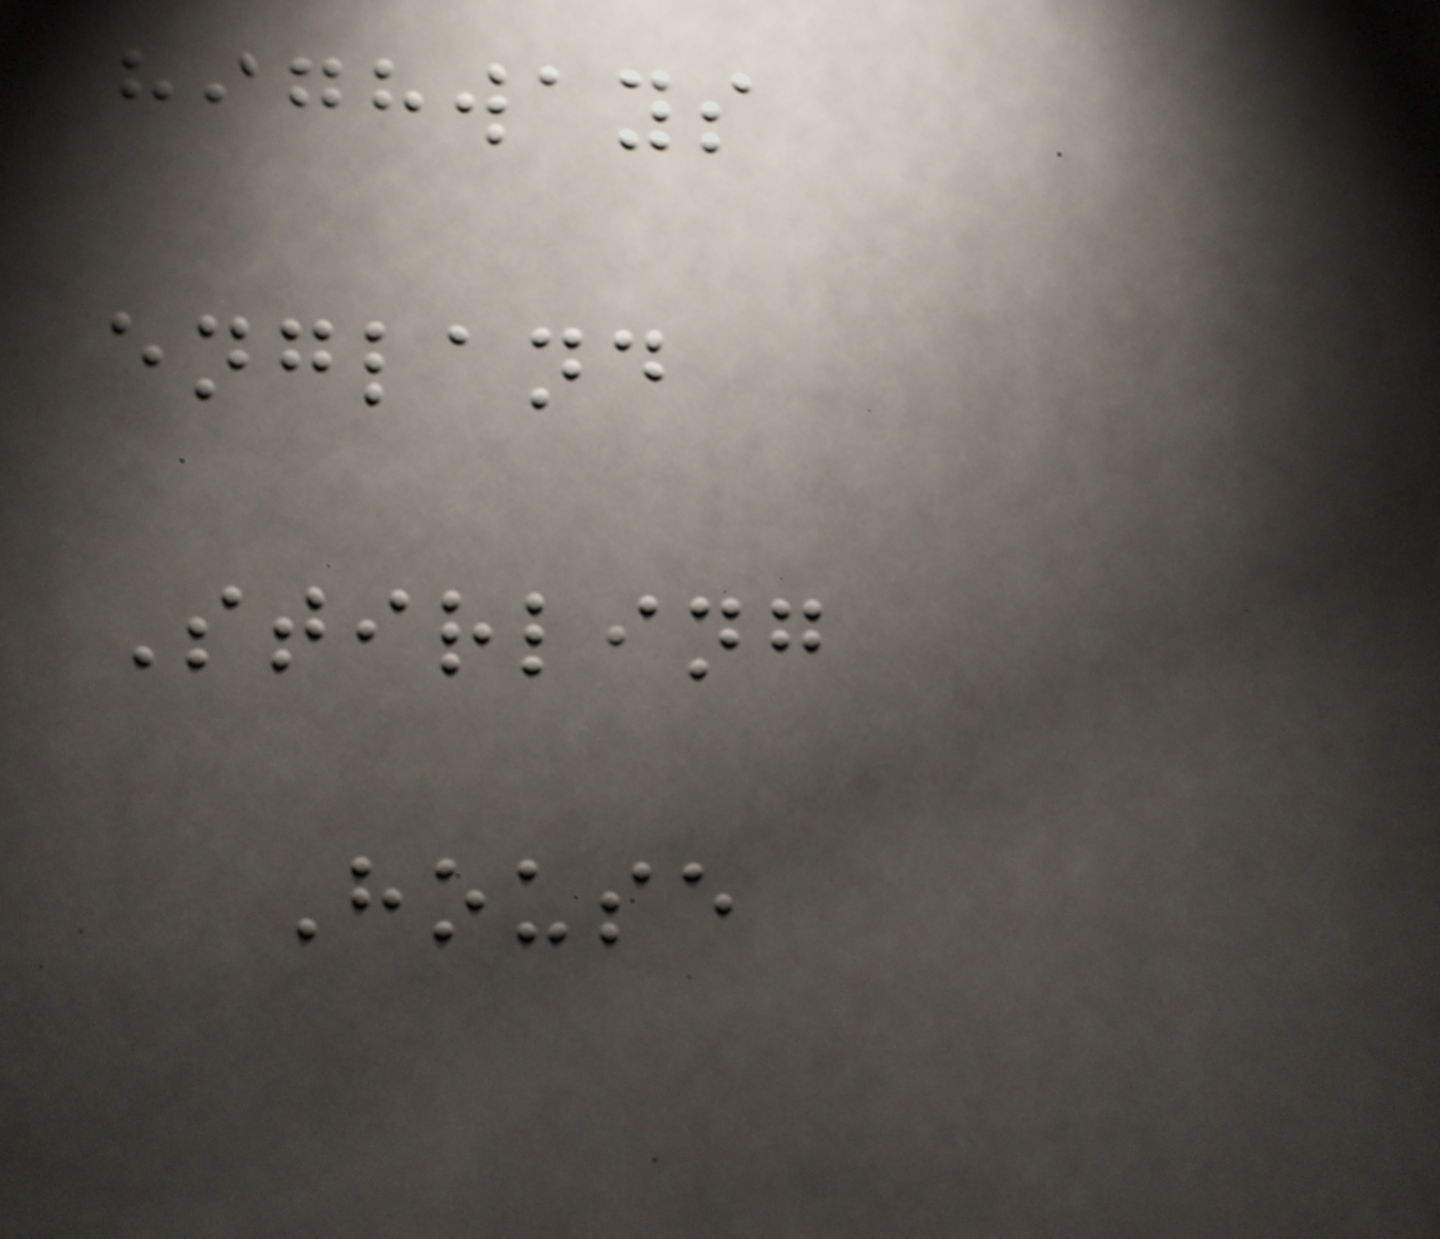highways
england
Stirling
House
